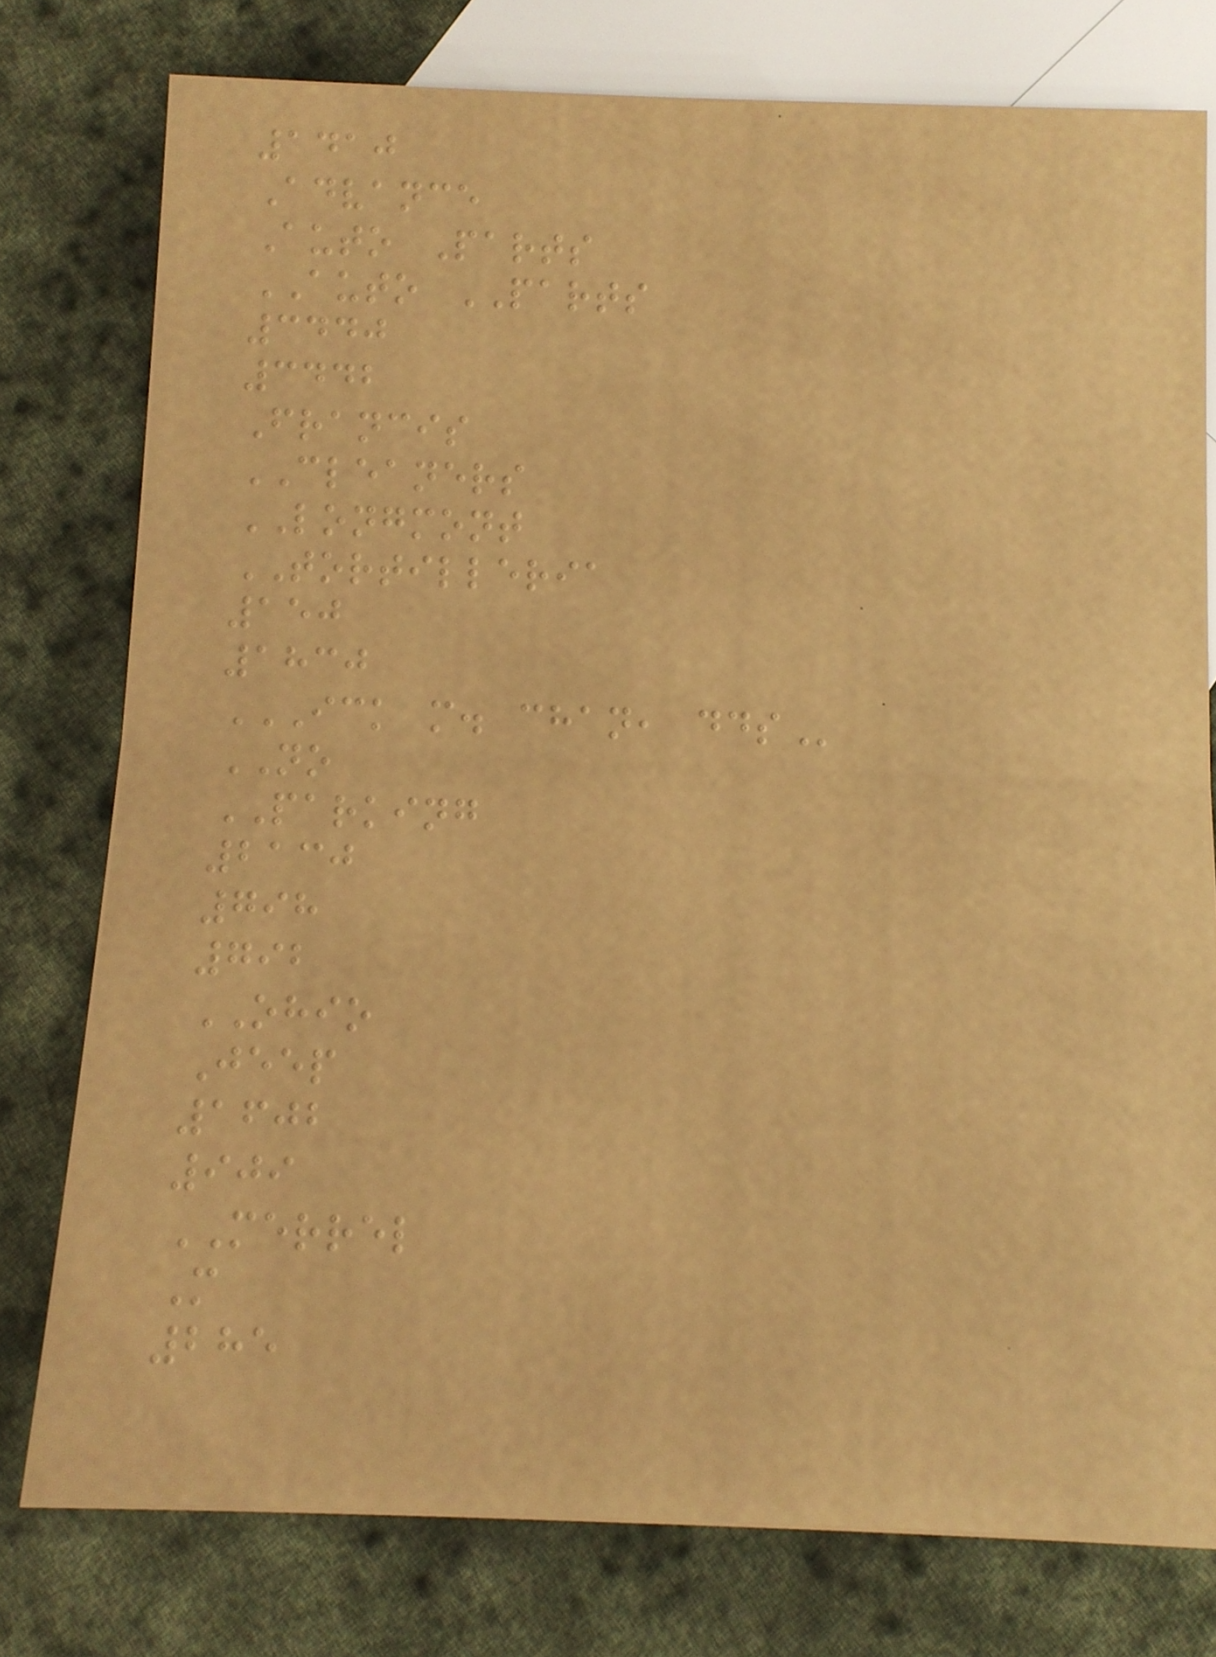1410
Advance
Auto Parts
AUTO PARTS
3440
3442
Francis
CLEANERS
LONGMONT
TORTILLERIA
150
1830
ICK M. CHAN, DDS
NO
PARKING
2130
798
792
OHIO
Jeep
1602
909
MERREL
M
285
